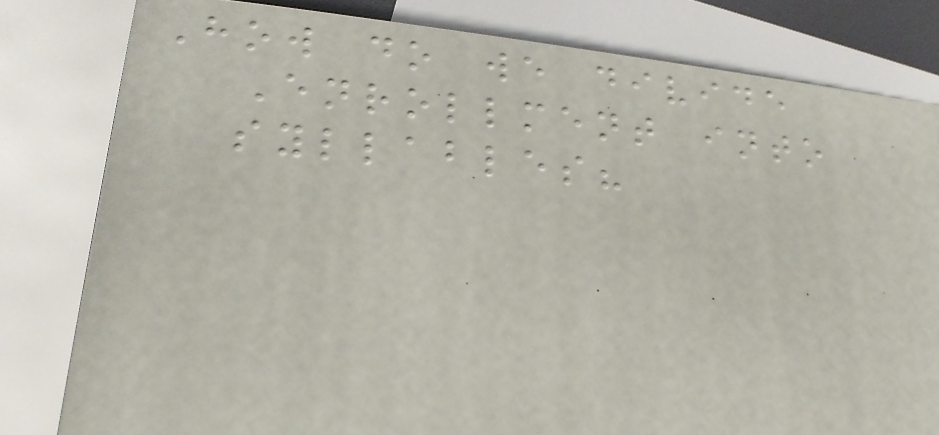How do we divide
Enrollment into
syllables?
